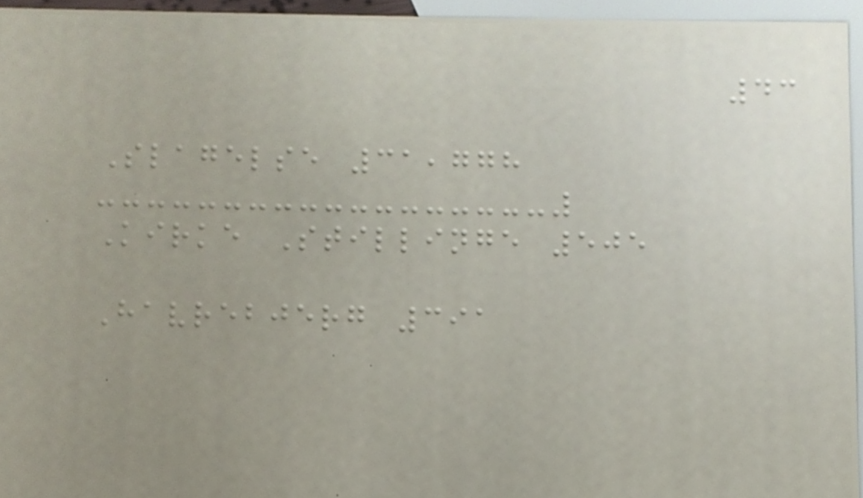43
Slagelse 31,778
Kirke Stillinge 505
Havrebjerg 391
